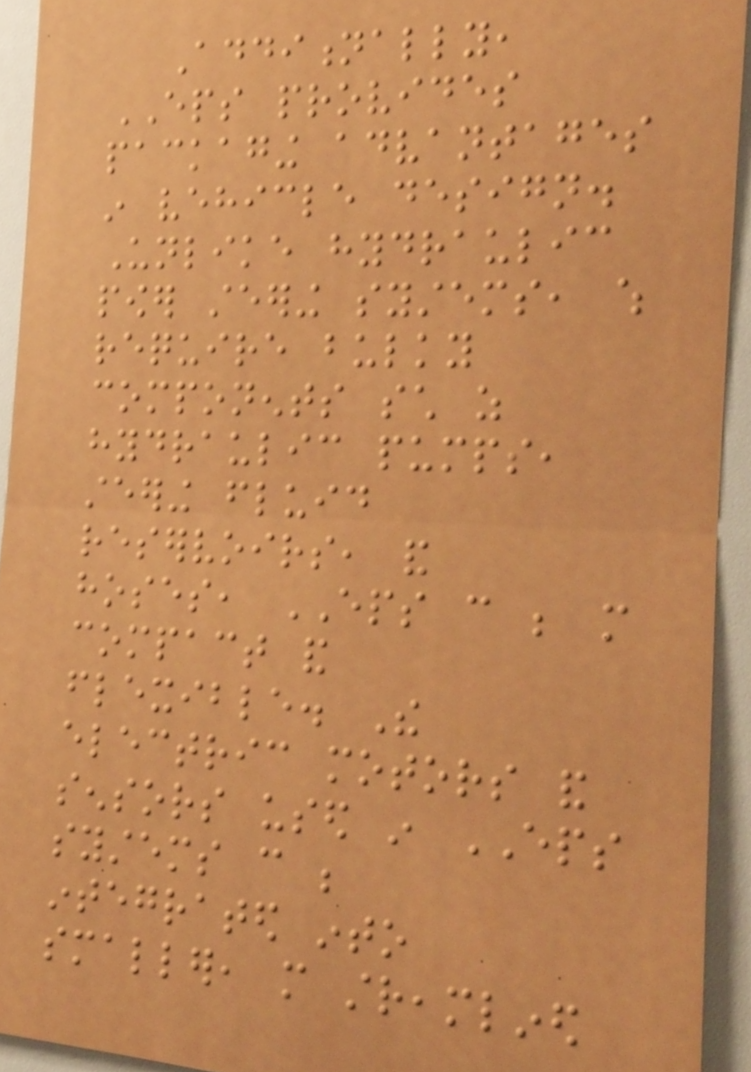Additionally,
EPS provides
packaging advantages
in vehicle design.
Unlike hydraulic
power steering systems, which
require bulky
components such as
hydraulic pumps,
steering fluid
reservoirs, and
hoses, EPS can be more
compact and
flexible. The
electric motors and
sensors used in EPS
systems can be
integrated into
smaller, more streamlined
